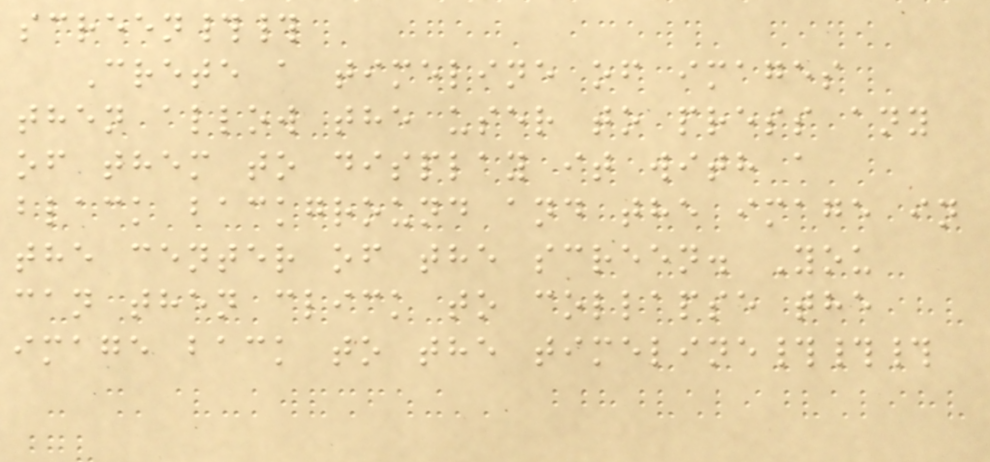screen##
Crete a timeline of images
then allow the user to press any
of them to display it with a
black background and the image in
the center of the screen. You
can then click to collapse the
image back to the timeline###
